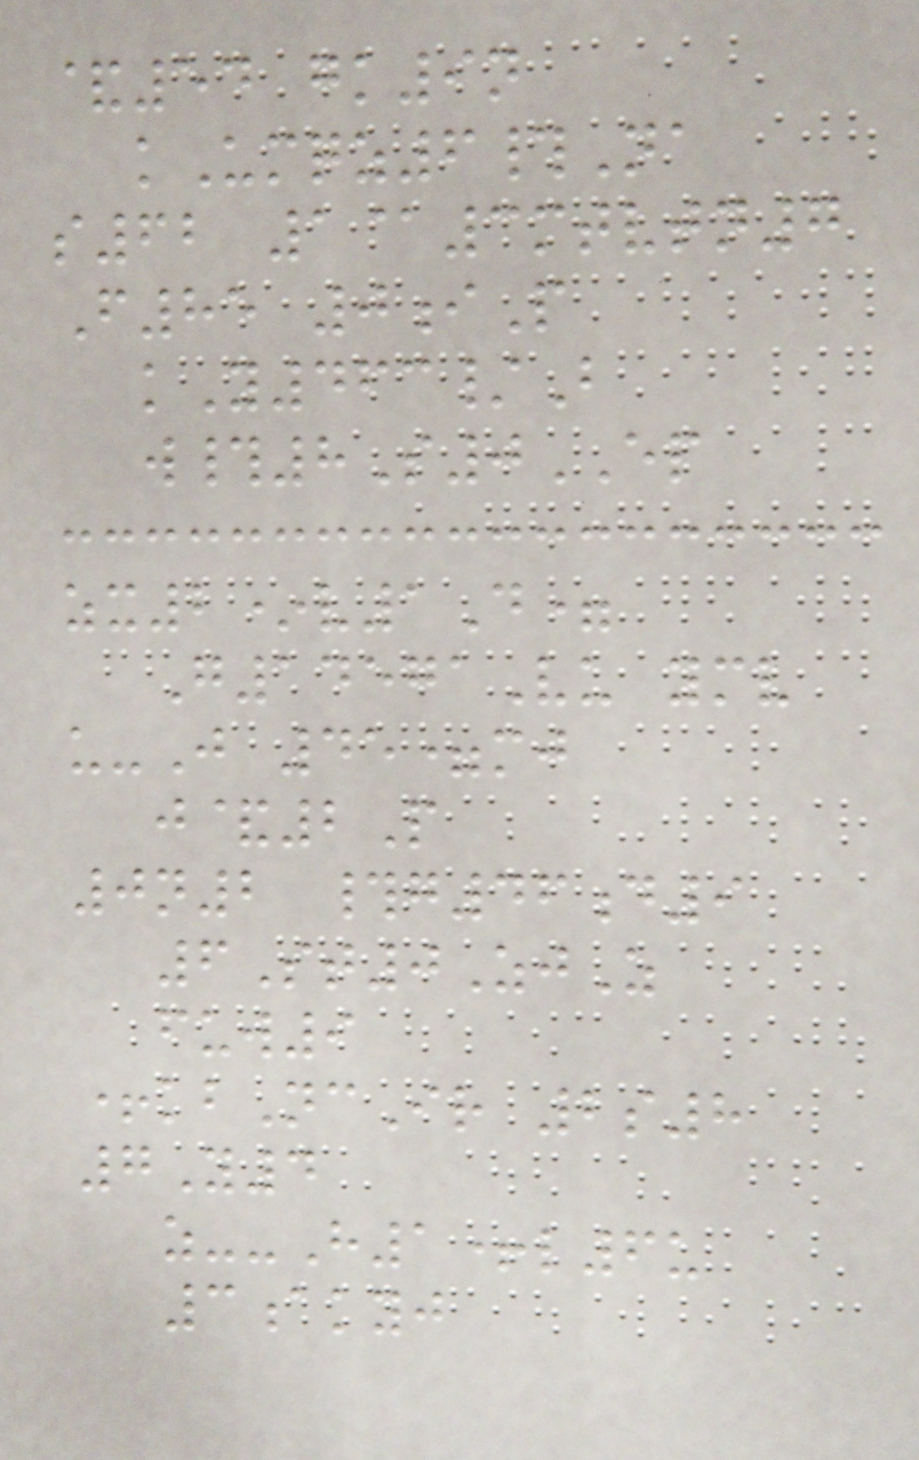&54 gk9n
kUmqz6#Na
s62 1@3mtvtn7
F85 0iP
kY463/B
w#8S0EP
zx2*v1D=
G14571Vu ymv
u-J 45=mj
j&2P
0n2 #g46d9
6St0ZjZ
fuw9
+kbNcIr 2s8
7Y4
z--H1+l6u
3akyj
